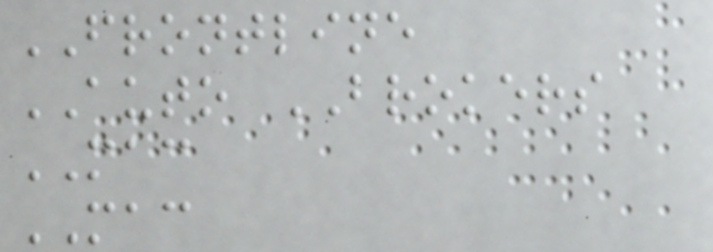FRONTLINE
AUTO BROKERS
MAC
MAC
